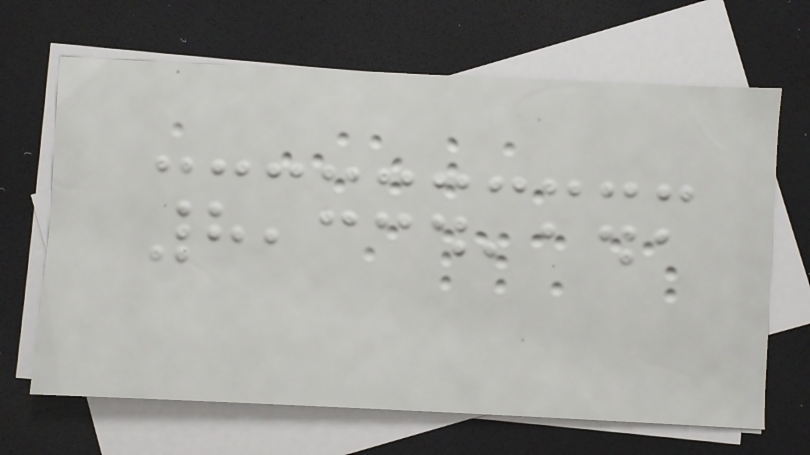8,334,141
